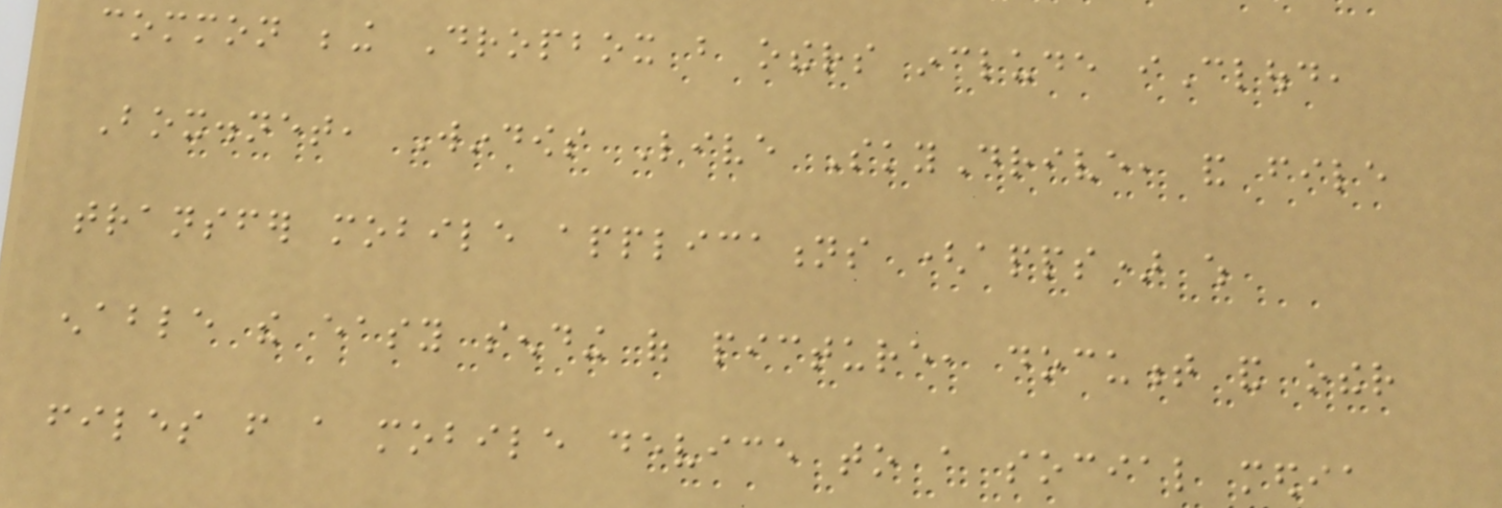common being Dropbox but others include iCloud,
Box.net, Windows Live SkyDrive, and file
transfer mobile applications (apps) which
enable the easy sending of picture, document and other
files from a mobile device to a social media
